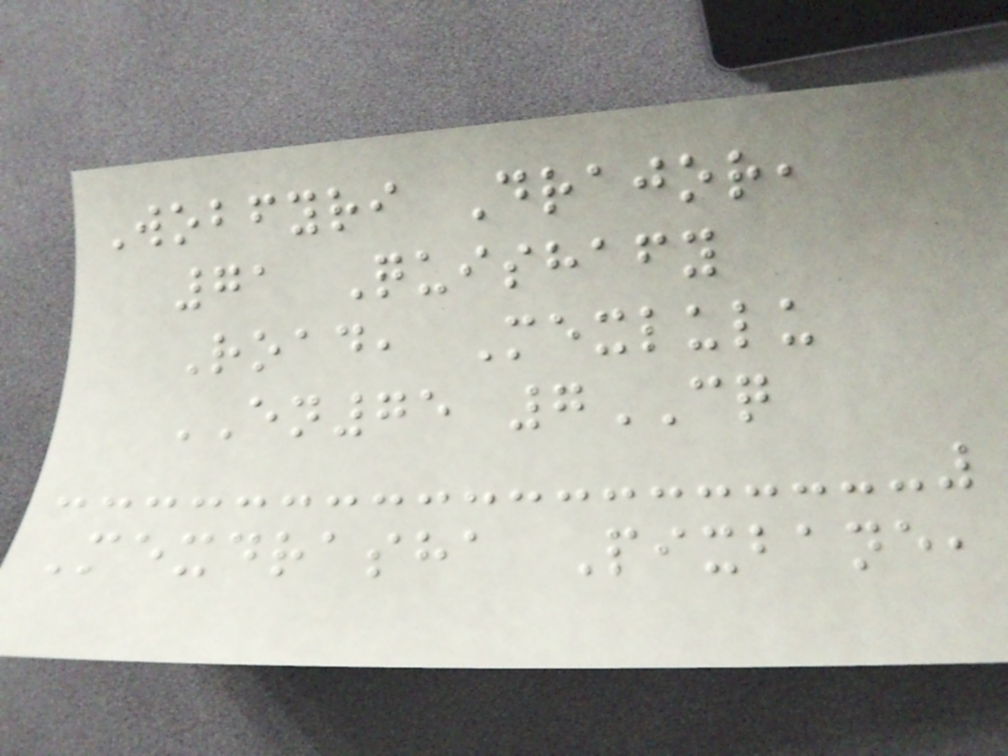Wobfyri Drajor,
71 Quishafy
Road, Mexlulu
EN75 7CQ
Mexdrasha Pixbane,
